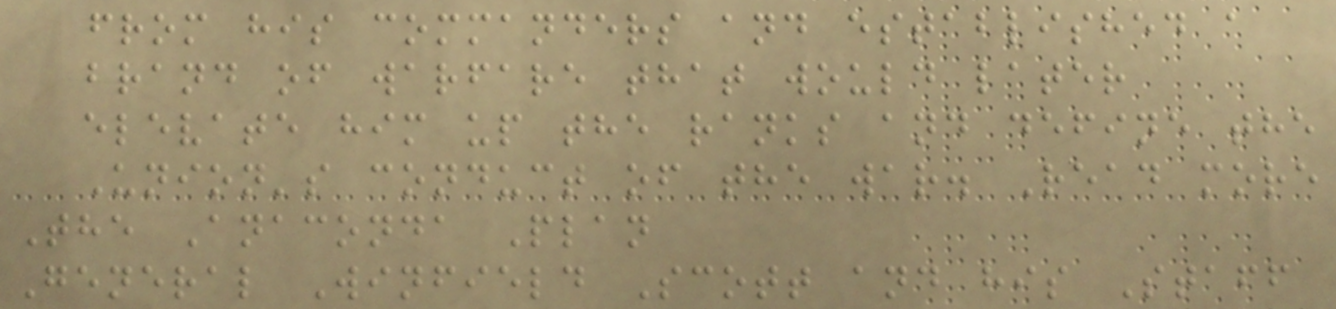from his commanders and established a
brand of warfare that would later
elevate him up the ranks and define the
Union's conduct of the war. Read more
The Anaconda Plan
General Winfield Scott and his Staff
